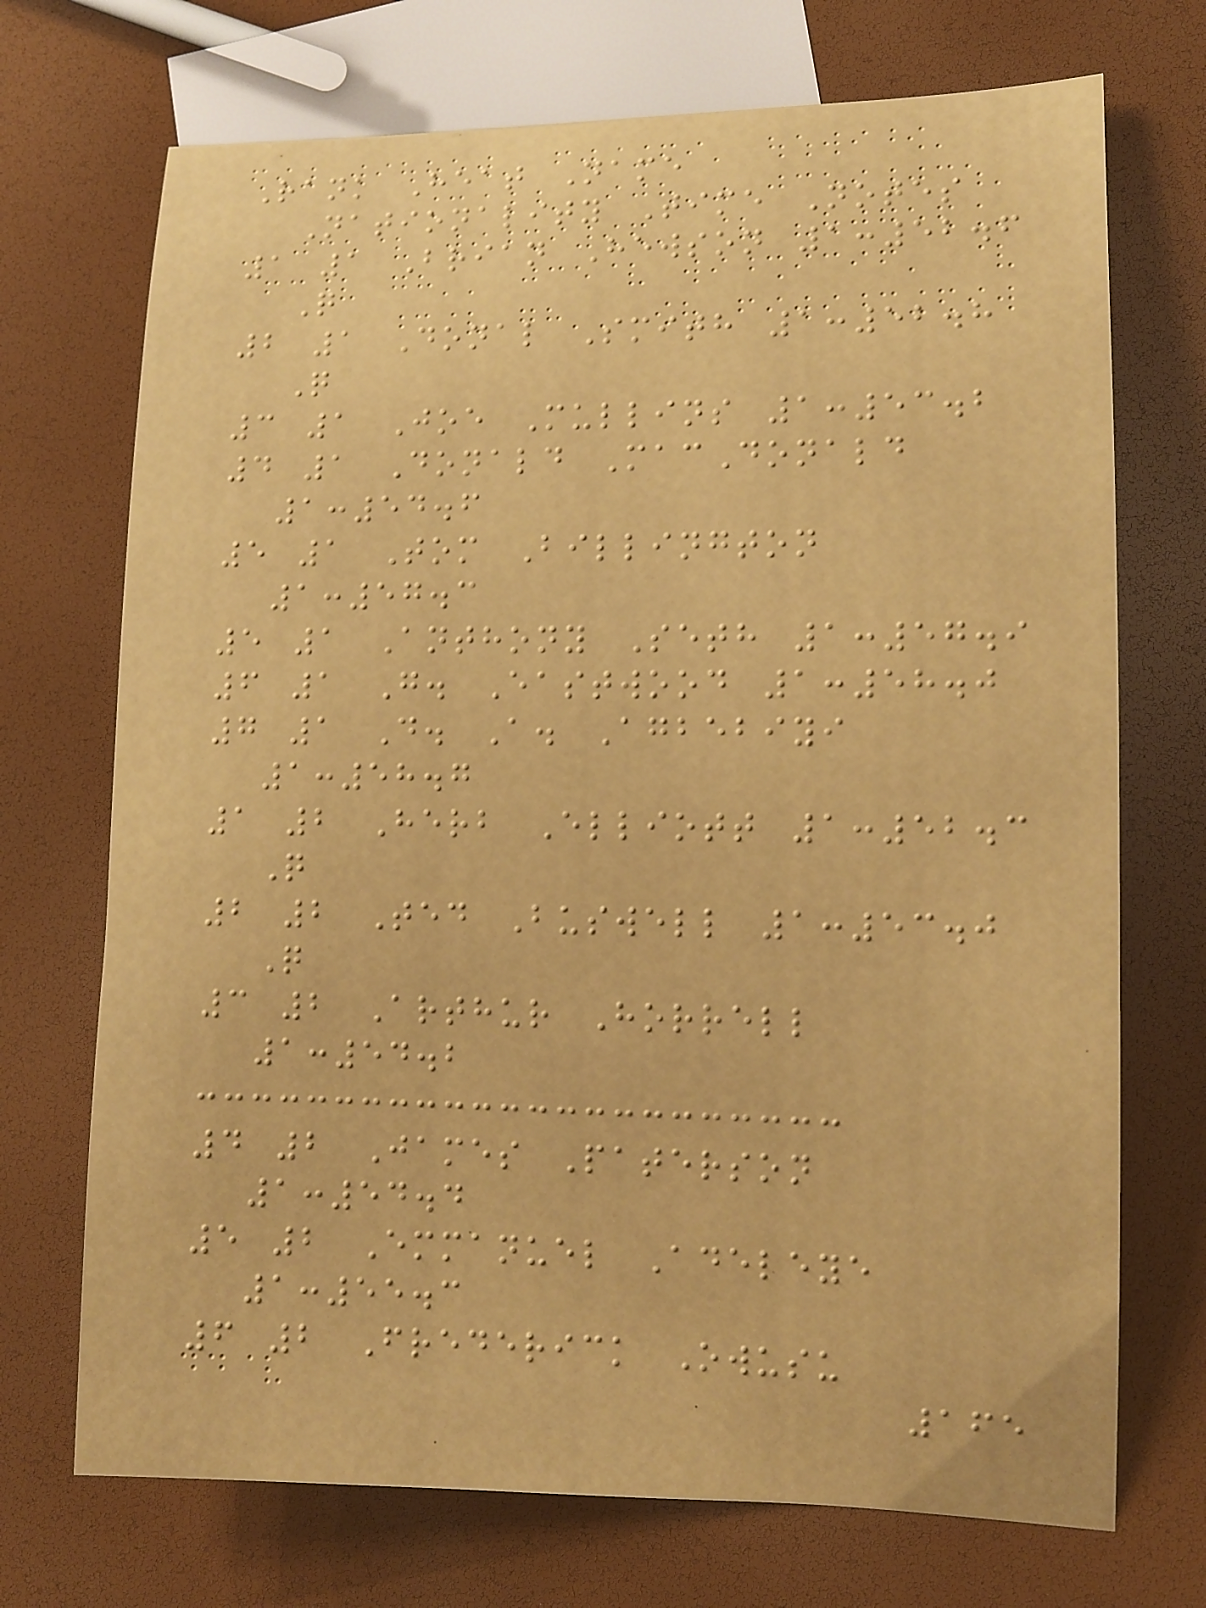Rank Heat Name
Nationality Time Notes
1 1 Brian Hewson 1:52.6
Q
2 1 Donal Smith 1:52.8
Q
3 1 Joe Mullins 1:53.2
4 1 Donald MacDonald
1:54.6
5 1 Tom Billington
1:57.3
5 1 Anthony Seth 1:57.9
6 1 G. Eastwood 1:58.0
7 1 D. A. Agbebiyi
1:58.7
1 2 Herb Elliott 1:52.3
Q
2 2 Ted Buswell 1:53.0
Q
3 2 Arthur Horrell
1:54.2
4 2 James Paterson
1:54.4
5 2 Emmanuel Adeleye
1:55.3
6 2 Frederick Owusu
165
